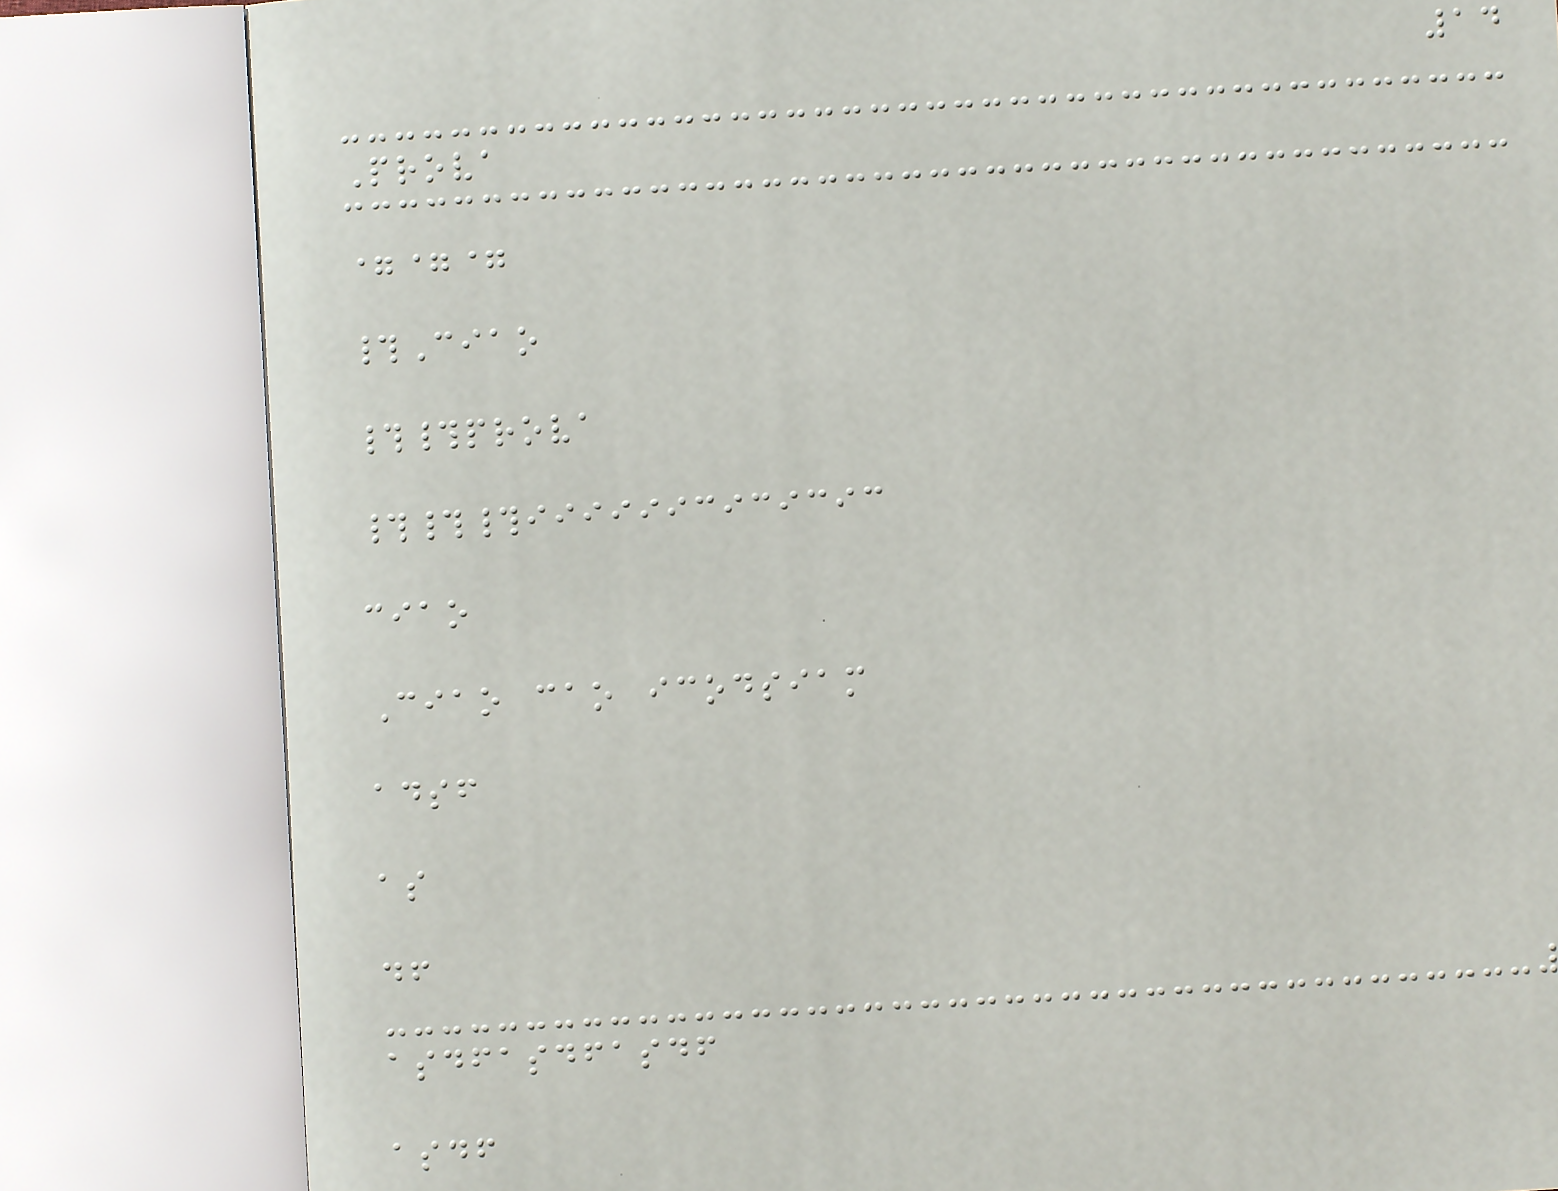14
Prova
===
#Ciao
##prova
###iiiiiicicicic
ciao
Ciao cao icodsiam
adsf
as
df
asdfasdfasdf
asdf
